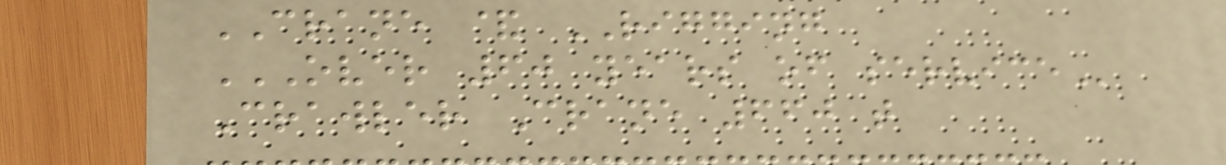CRANE & RIGGING
OVER 60 YEARS OF SERVICE
Crawler Crane 660 t
